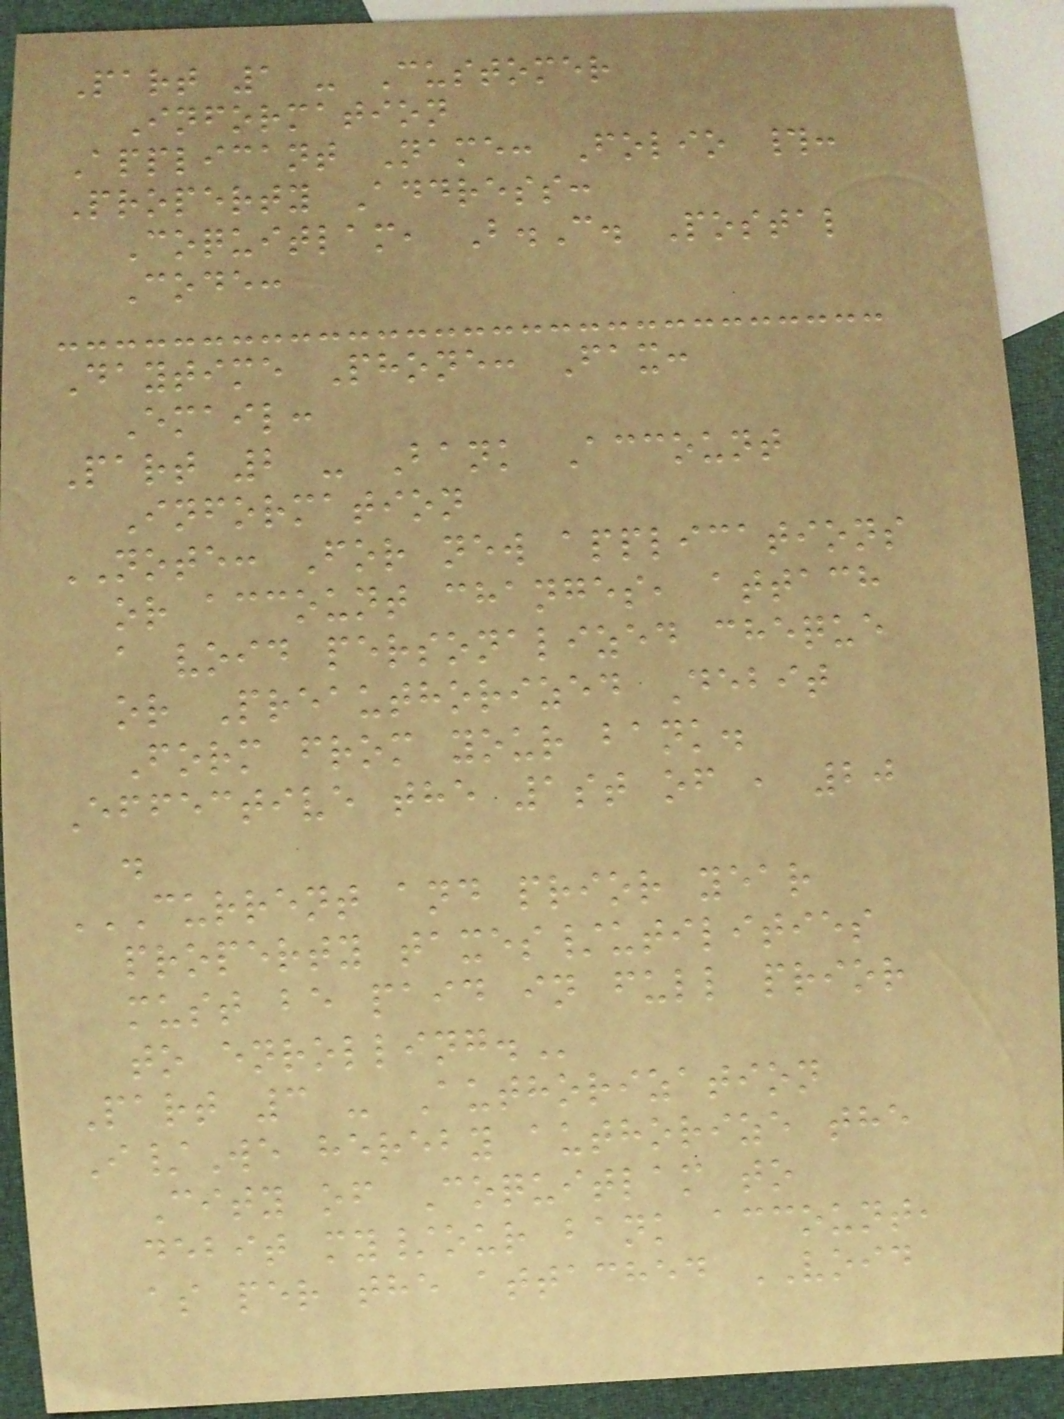Part 1 - Customer
Information
Applicant Name: Folio #:
Property Address:
Coquitlam, B.C. Postal
Code:
Daytime Phone: Fax:
Email:
Part 2 - Bank Account
Information
NOTE: For new applications
or account changes, attach
a void personalized cheque
or Preauthorized Debit
Form from your bank.
Effective the 1st of , 20
.
CURRENT AND PRIOR YEAR
PROPERTY TAXES/UTILITIES
MUST BE PAID IN FULL PRIOR
TO ENROLLING.
Part 3 - Authorization
I/We hereby authorize the
City of Coquitlam to
debit my/our bank account,
as per the attached VOID
